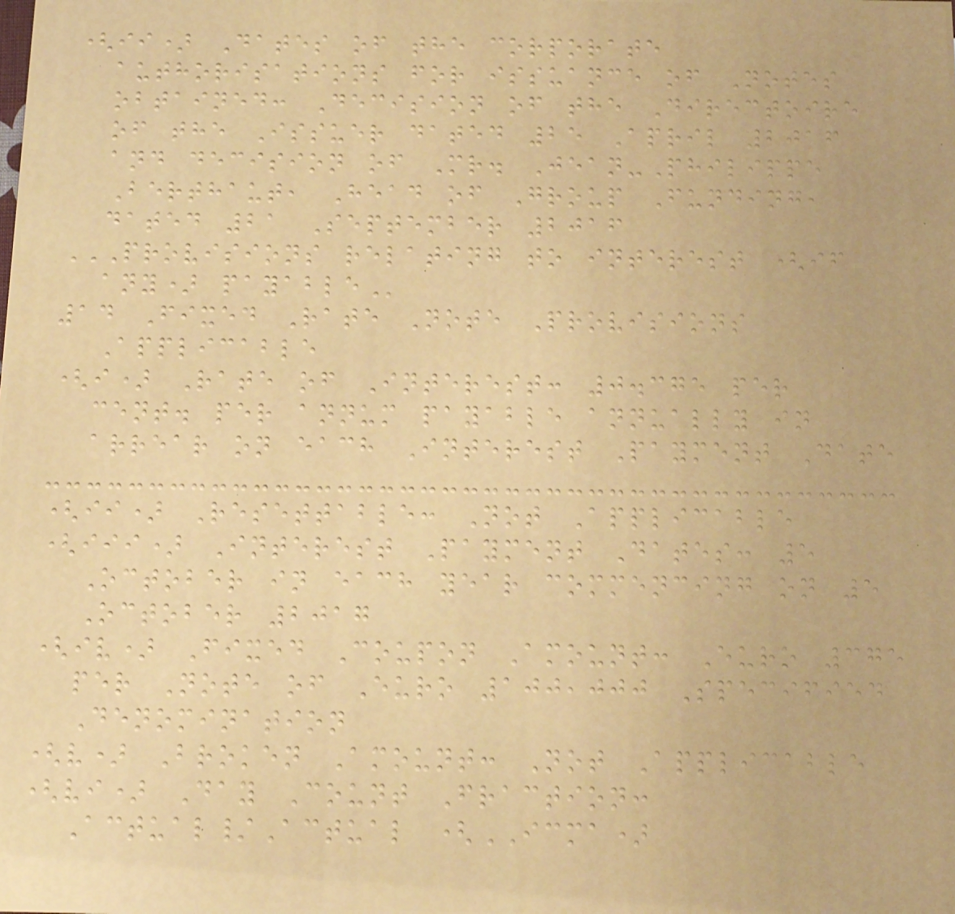(ii) Dates of the corporate
authorisations for issuance of Notes
obtained: Decision of the Directoire
of the Issuer dated 25 April 2016
and decision of Mr. Jean-Philippe
Berthaut, Head of Group Funding,
dated 21 September 2016
PROVISIONS RELATING TO INTEREST (IF
ANY) PAYABLE
14 Fixed Rate Note Provisions
Applicable
(i) Rate of Interest: 0.375 per
cent. per annum payable annually in
arrear on each Interest Payment Date
(ii) Resettable: Not Applicable
(iii) Interest Payment Dates: 5
October in each year commencing on 5
October 2017
(iv) Fixed Coupon Amount: Euro 375
per Note of Euro 100,000 Specified
Denomination
(v) Broken Amount: Not Applicable
(vi) Day Count Fraction:
Actual/Actual (ICMA)
